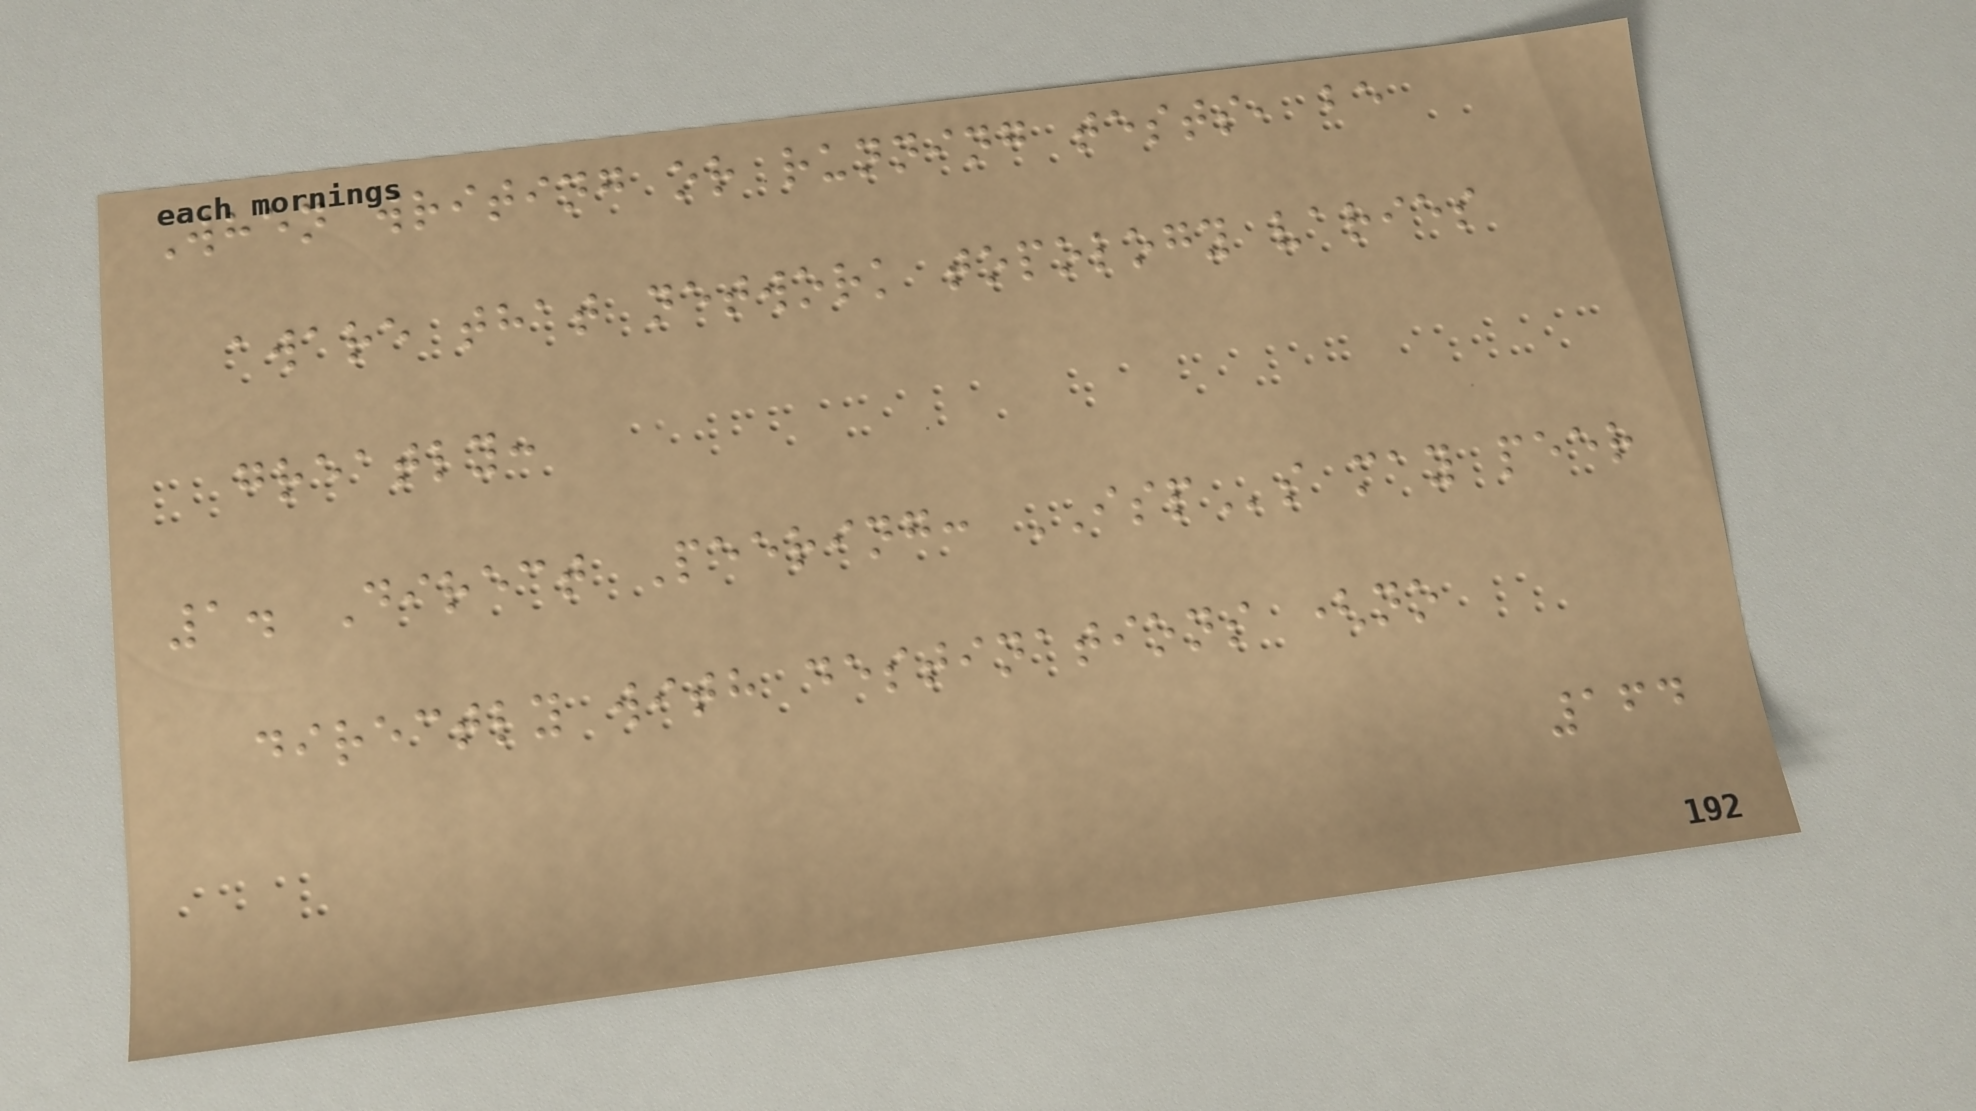When writing or running tests, be
aware that network topology varies
greatly:
1. Direct Peering: ISPs may peer
directly with destinations (no
164
